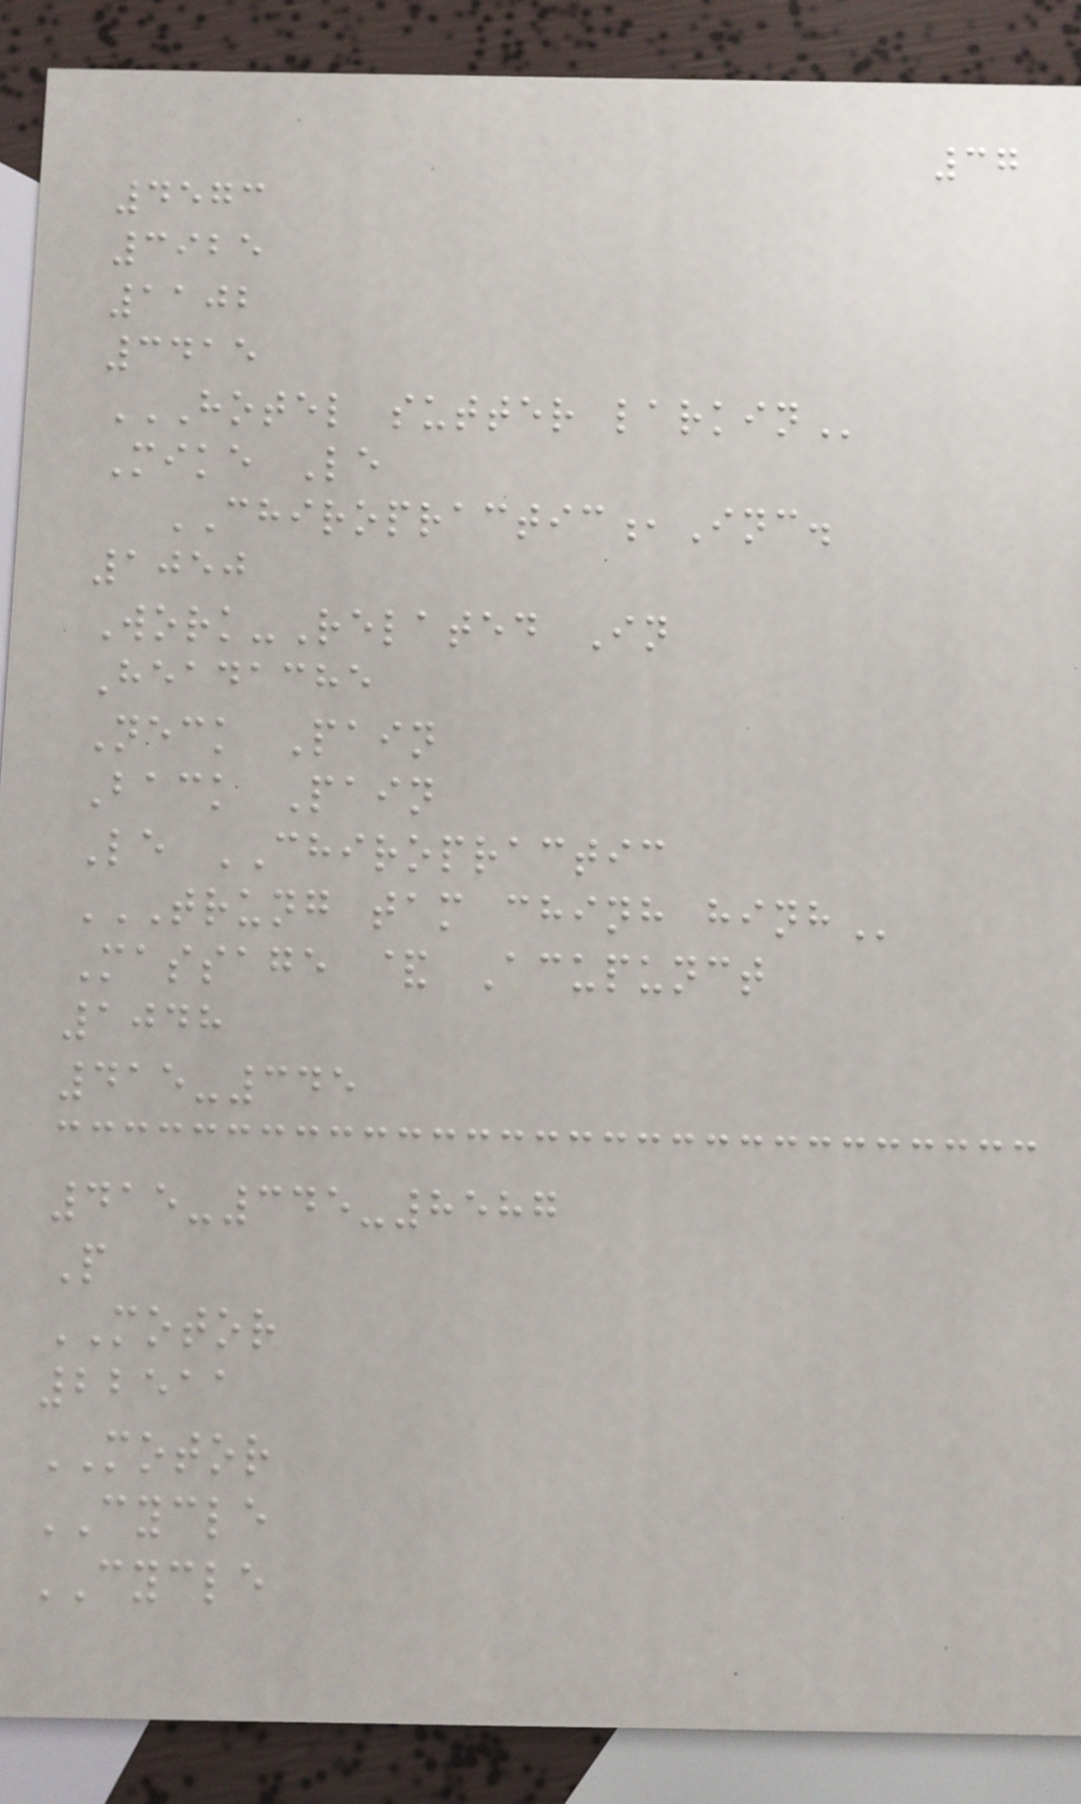37
4573
3925
1102
3415
HOTEL SUTTER LARKIN
Mike Le
CHIROPRACTIC,Inc.
1050
Work-Related In
Headache
Neck Pain
Back Pain
Le CHIROPRACTIC
TRUNG TAM CHINH HINH
Massage & Acupunct
1048
415-345
415-345-8587
P
MOTOR
22511
MOTOR
CYCLE
CYCLE
